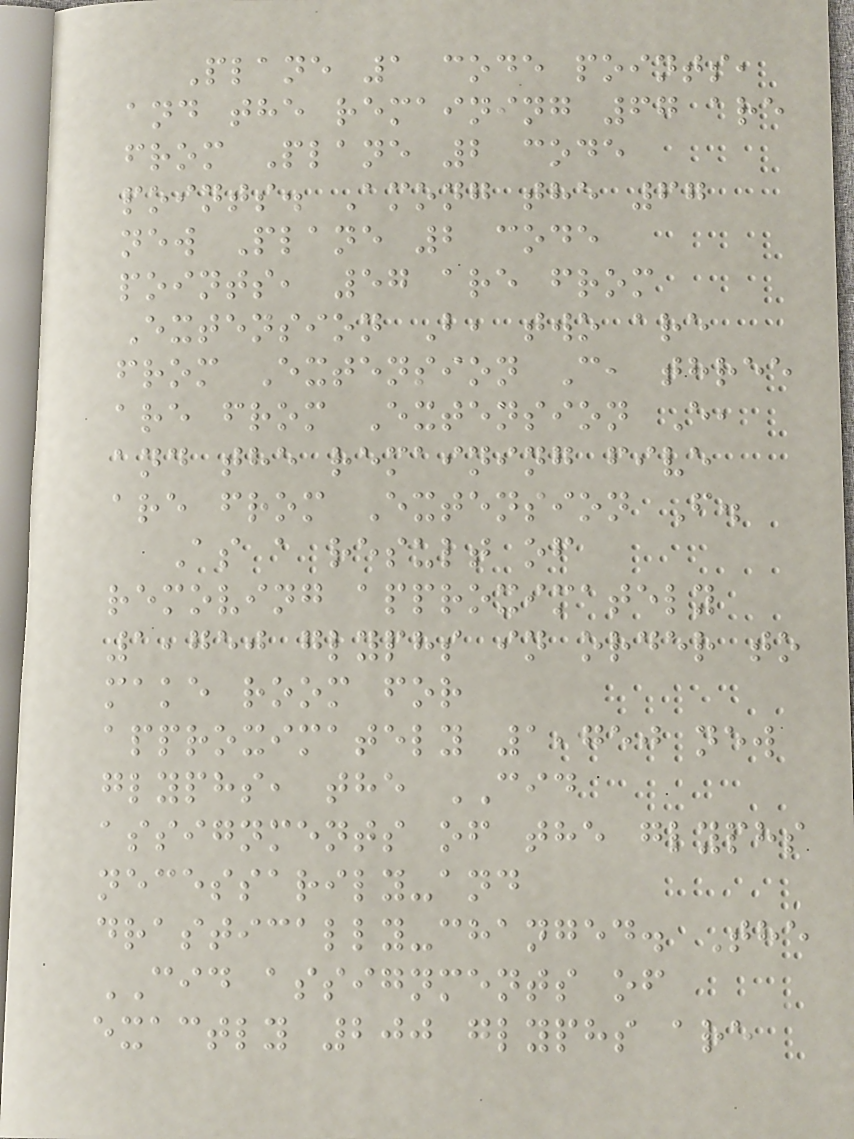Plane 1 code points,
and the remaining 67 are
from Plane 2 code
points. Among the 67
new Plane 2 code
points, 57 are from
Extension B, two are
from Extension C, three
are from Extension E,
and the remaining five
are from Extension F.
As a result of
removing approximately
1,750 glyphs in order to
make room for
approximately 1,750 new
glyphs, the CID
assignments of the glyphs
necessarily-and
drastically-changed. The
CID assignments of
exactly 200 glyphs are
